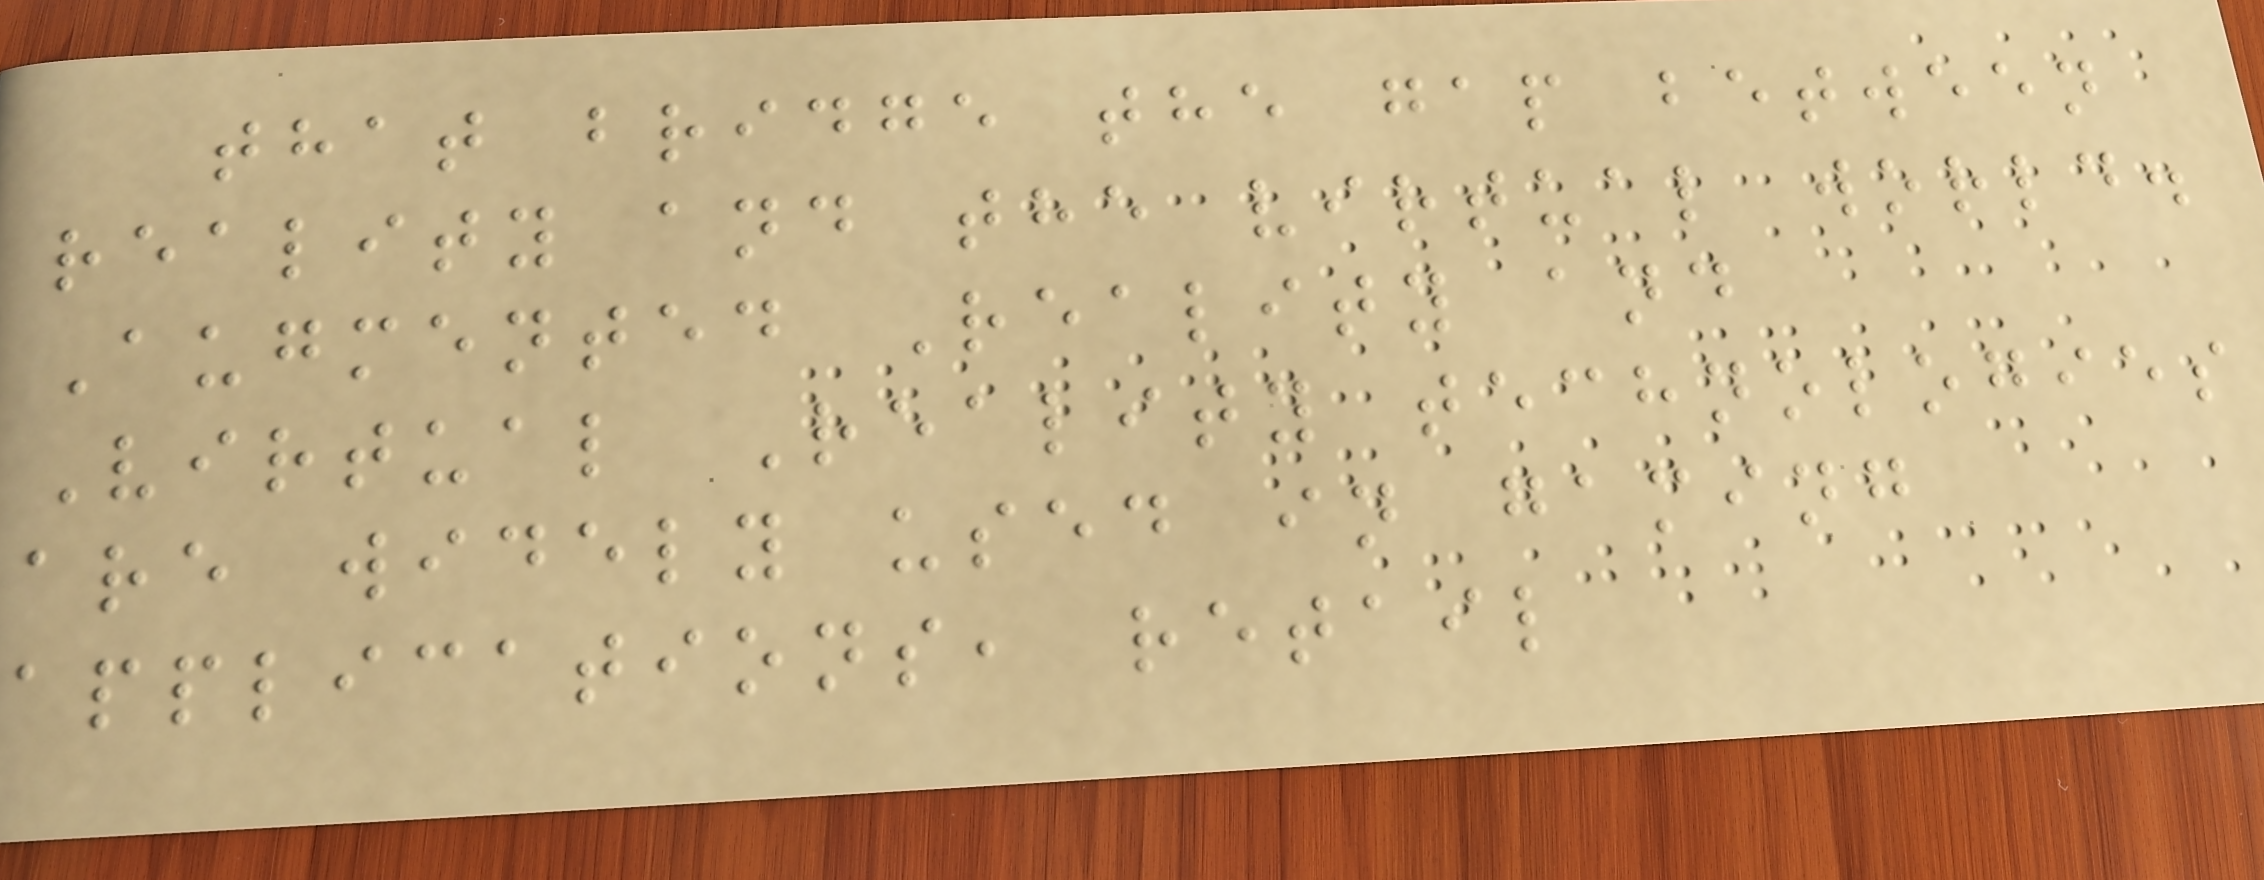that bridge the gap between
reality and the virtual world.
Augmented Reality and
Virtual Reality technologies
are widely used in gaming
applications, retail
